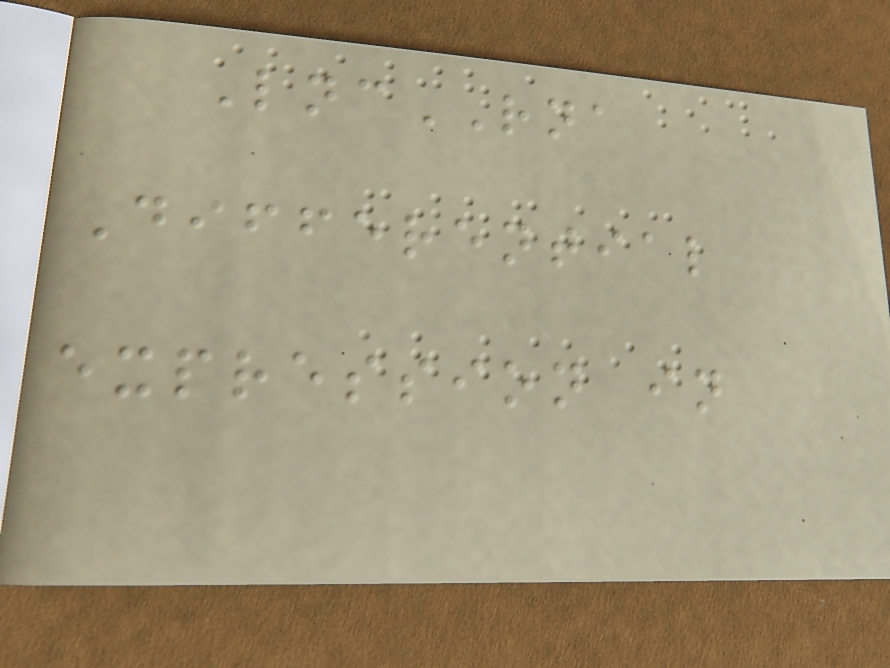LncRNA
Differential
expression in
